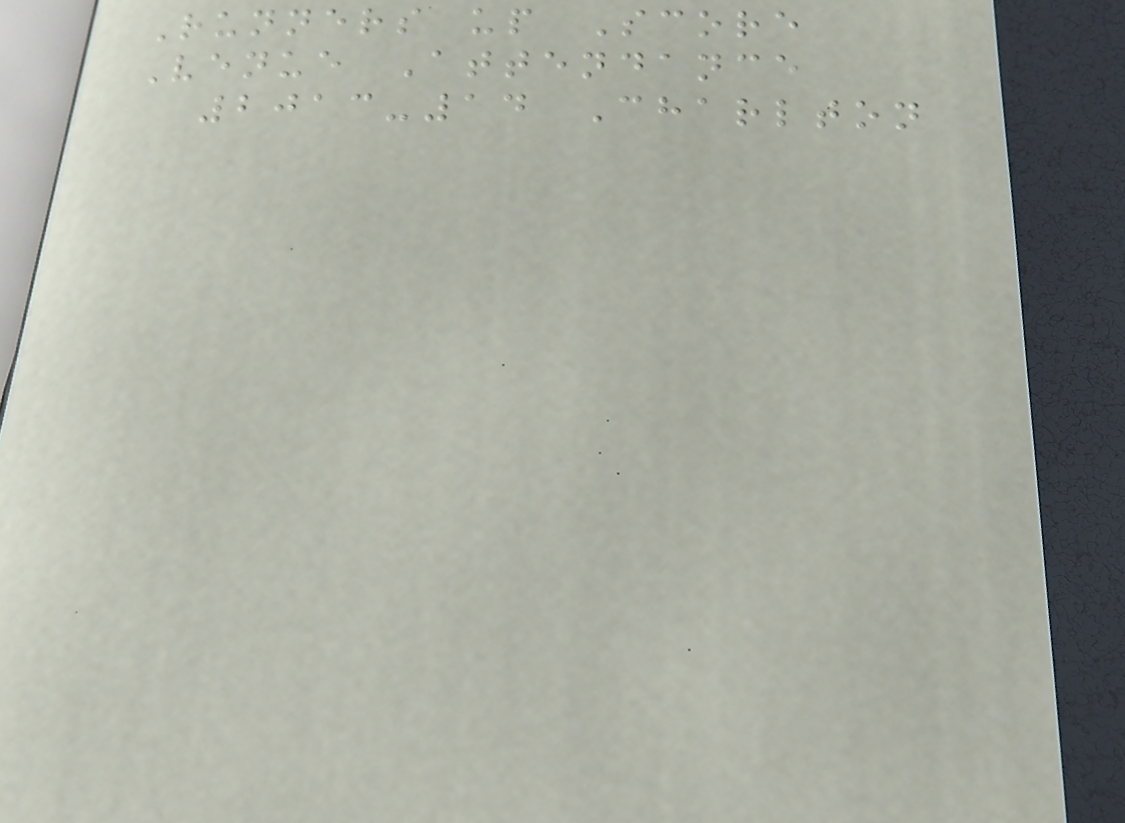Runners up Score
Venue Attendance
2013-14 Charlton
